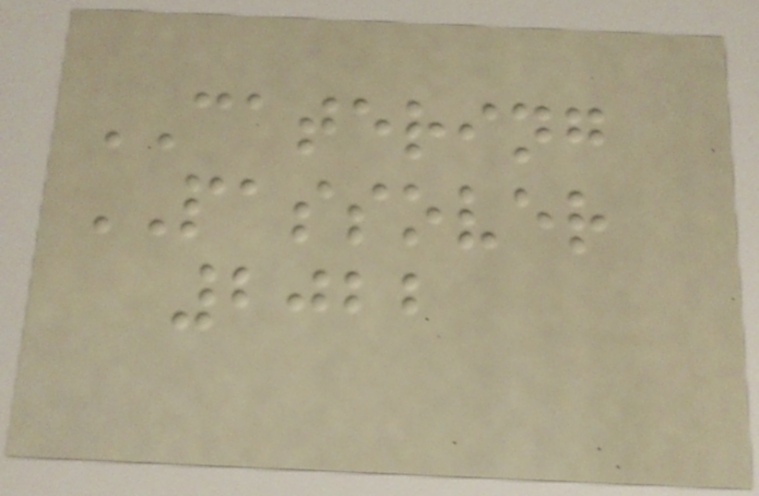CATERING
PASSOVER
2022
